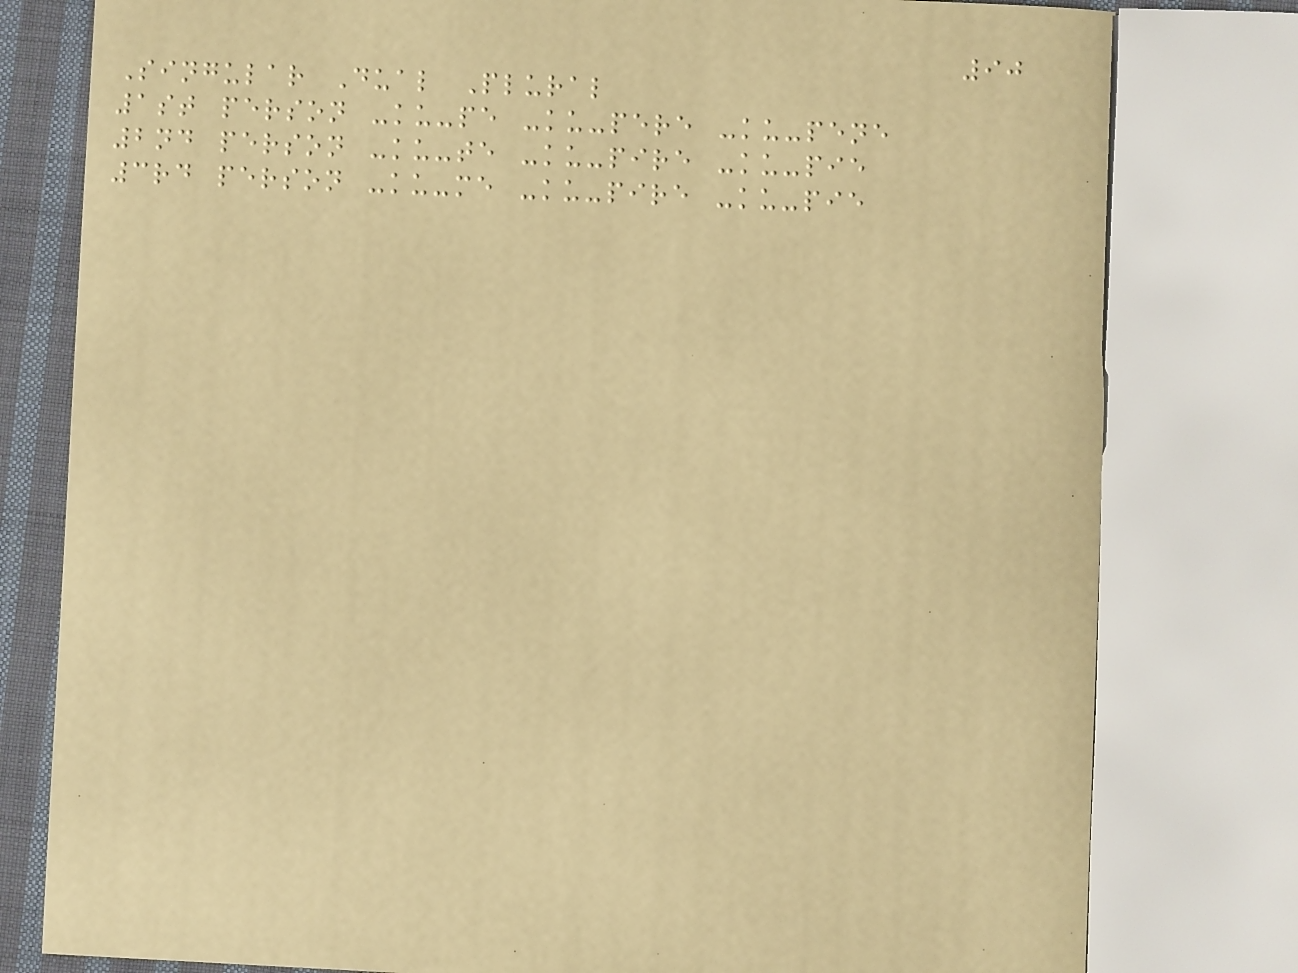90
Singular Dual Plural
1st person -ku-pe -ku-pere -ku-pene
2nd person -ku-te -ku-pire -ku-pie
3rd person -ku-me -ku-pire -ku-pie
